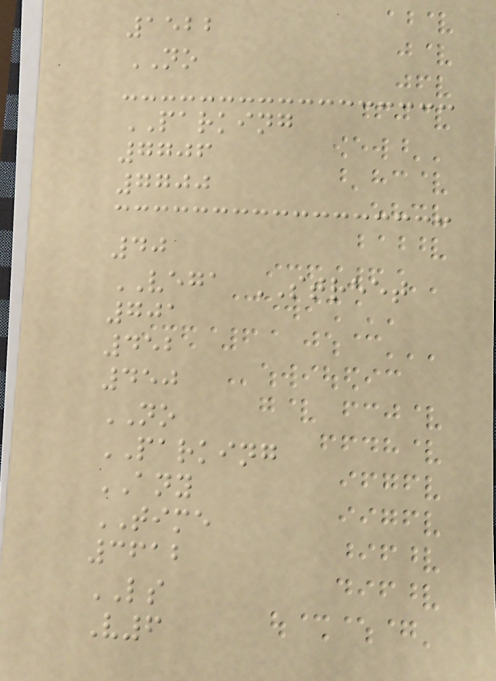1522
NO
PARKING
7706
7700
40
VEGA STREET
701
452
450
NO
PARKING
ANY
TIME
3612
LS
V6
